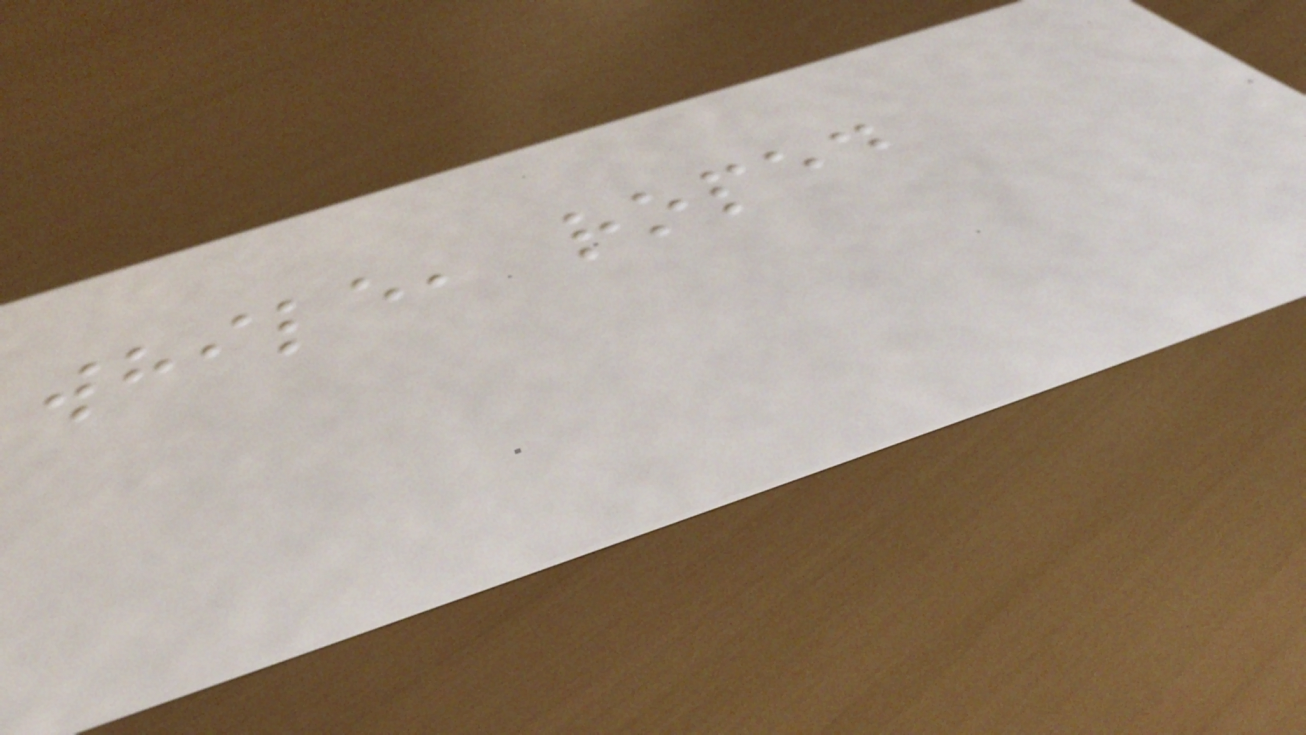while, roped
